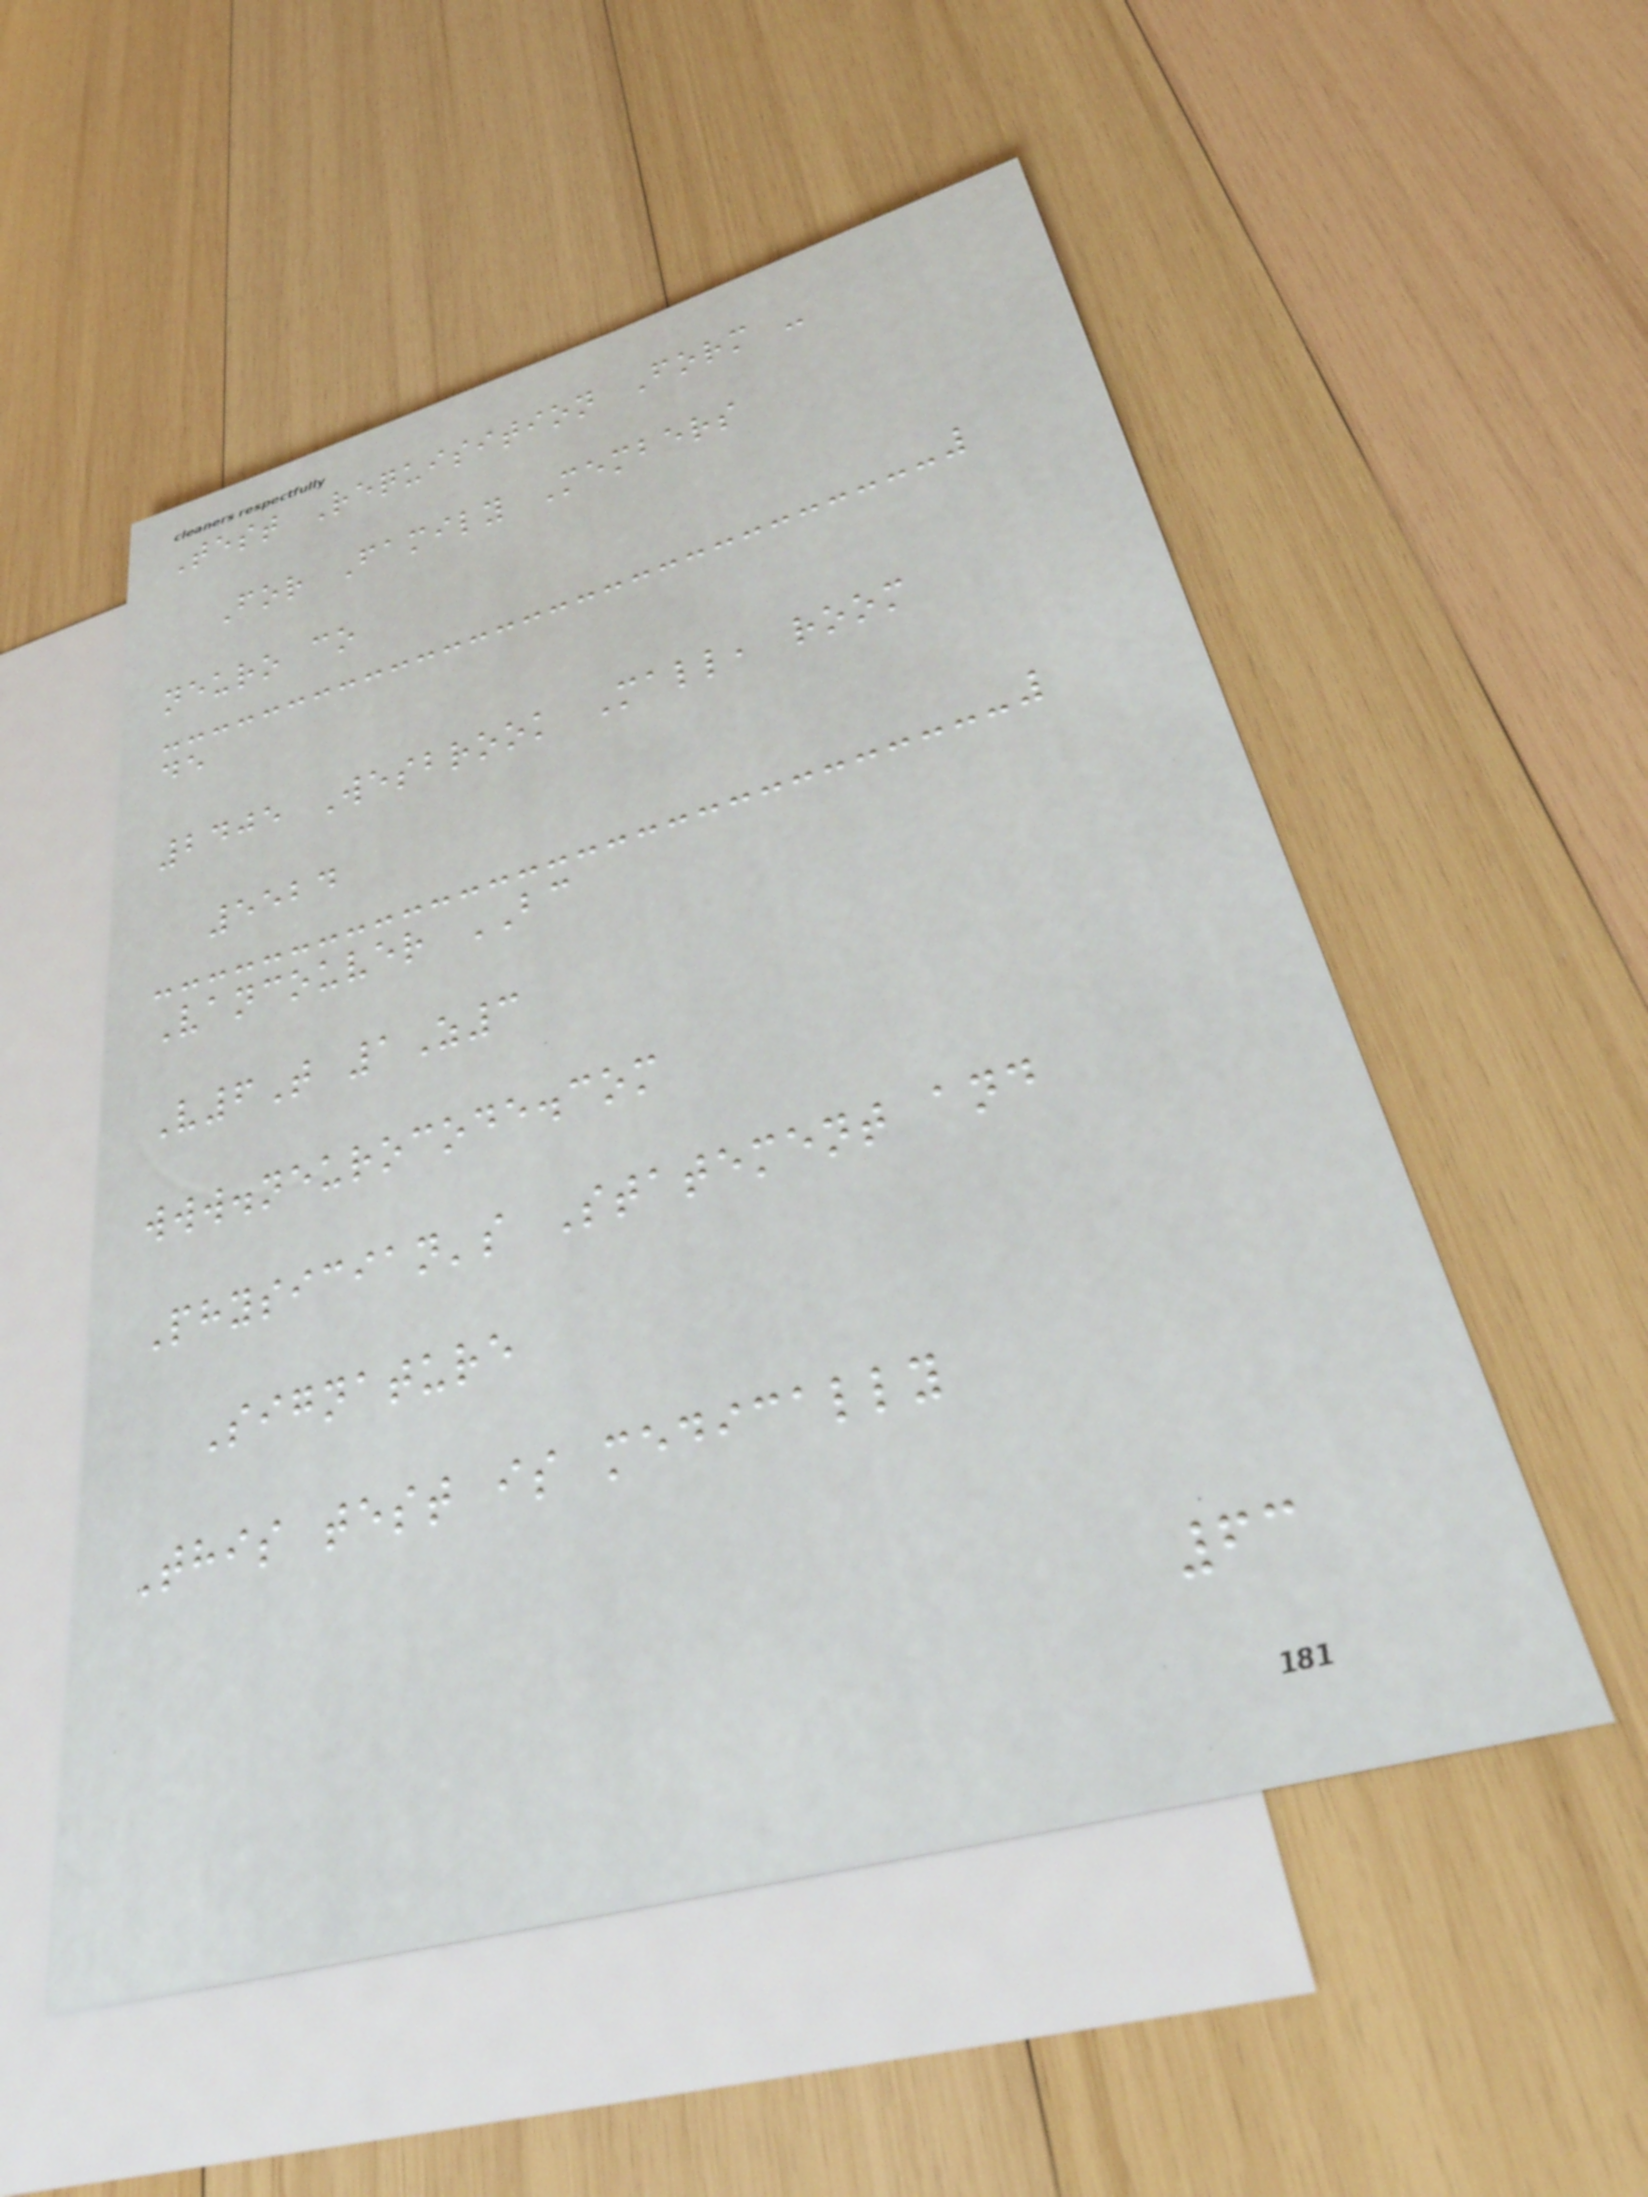Test Requisition Form -
For Family Members
neuro co
de
2405 Wesbrook Mall, room
5524
Vancouver BC
V6T 1Z3
www.neurocode.com
Physician's Statement and
Signature
This test is medically
63
